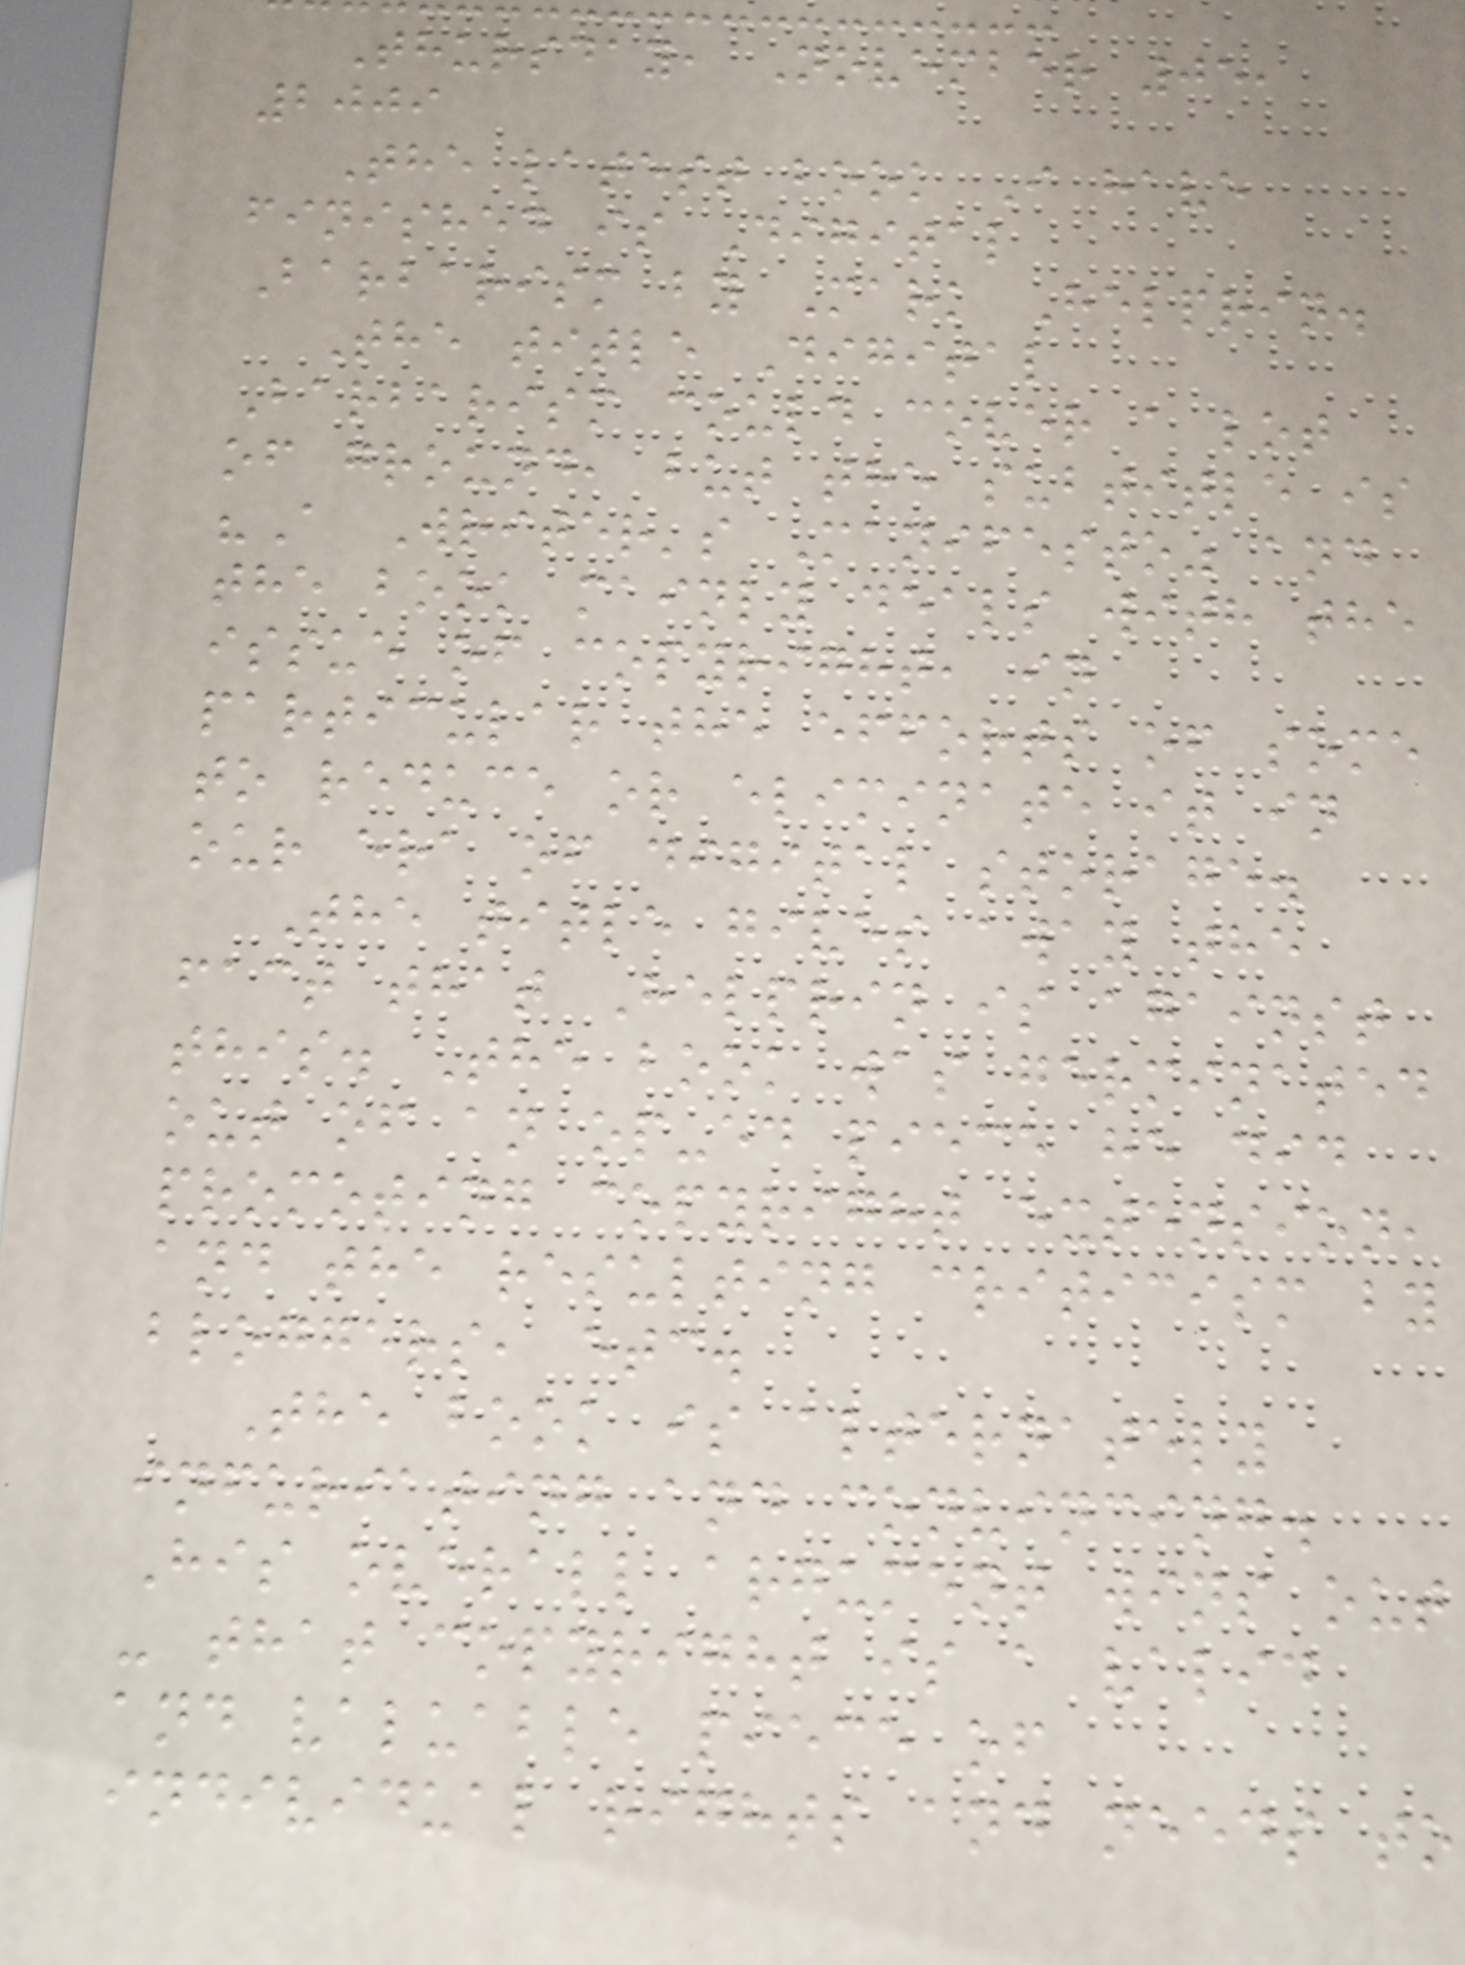Thursday, November 05,
2009
The latest book I have
finished is Digital
Barbarism by Mark Helprin.
The title Digital
Barbarism could cover a lot
of ground, but the subtitle is
"A Writer's Manifesto" and
the book mainly deals with the
issue of copyright, in
particular the efforts of some
to reduce or eliminate it in
our era of digital storage.
The title gives away the
fact that Helprin is against
this. The book was germinated
out of an op-ed piece he did
promoting copyright extension,
and the resulting criticism by
bloggers, etc.
The book is alternately
infuriating and convincing.
His overall argument wins out
- that copyright is a valid
and valuable piece of
individual rights and needs to
